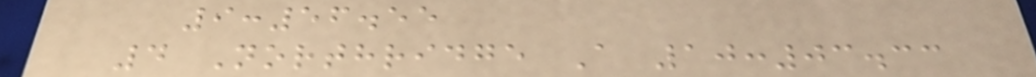9:56.55
4 Northridge A 10:03.33
